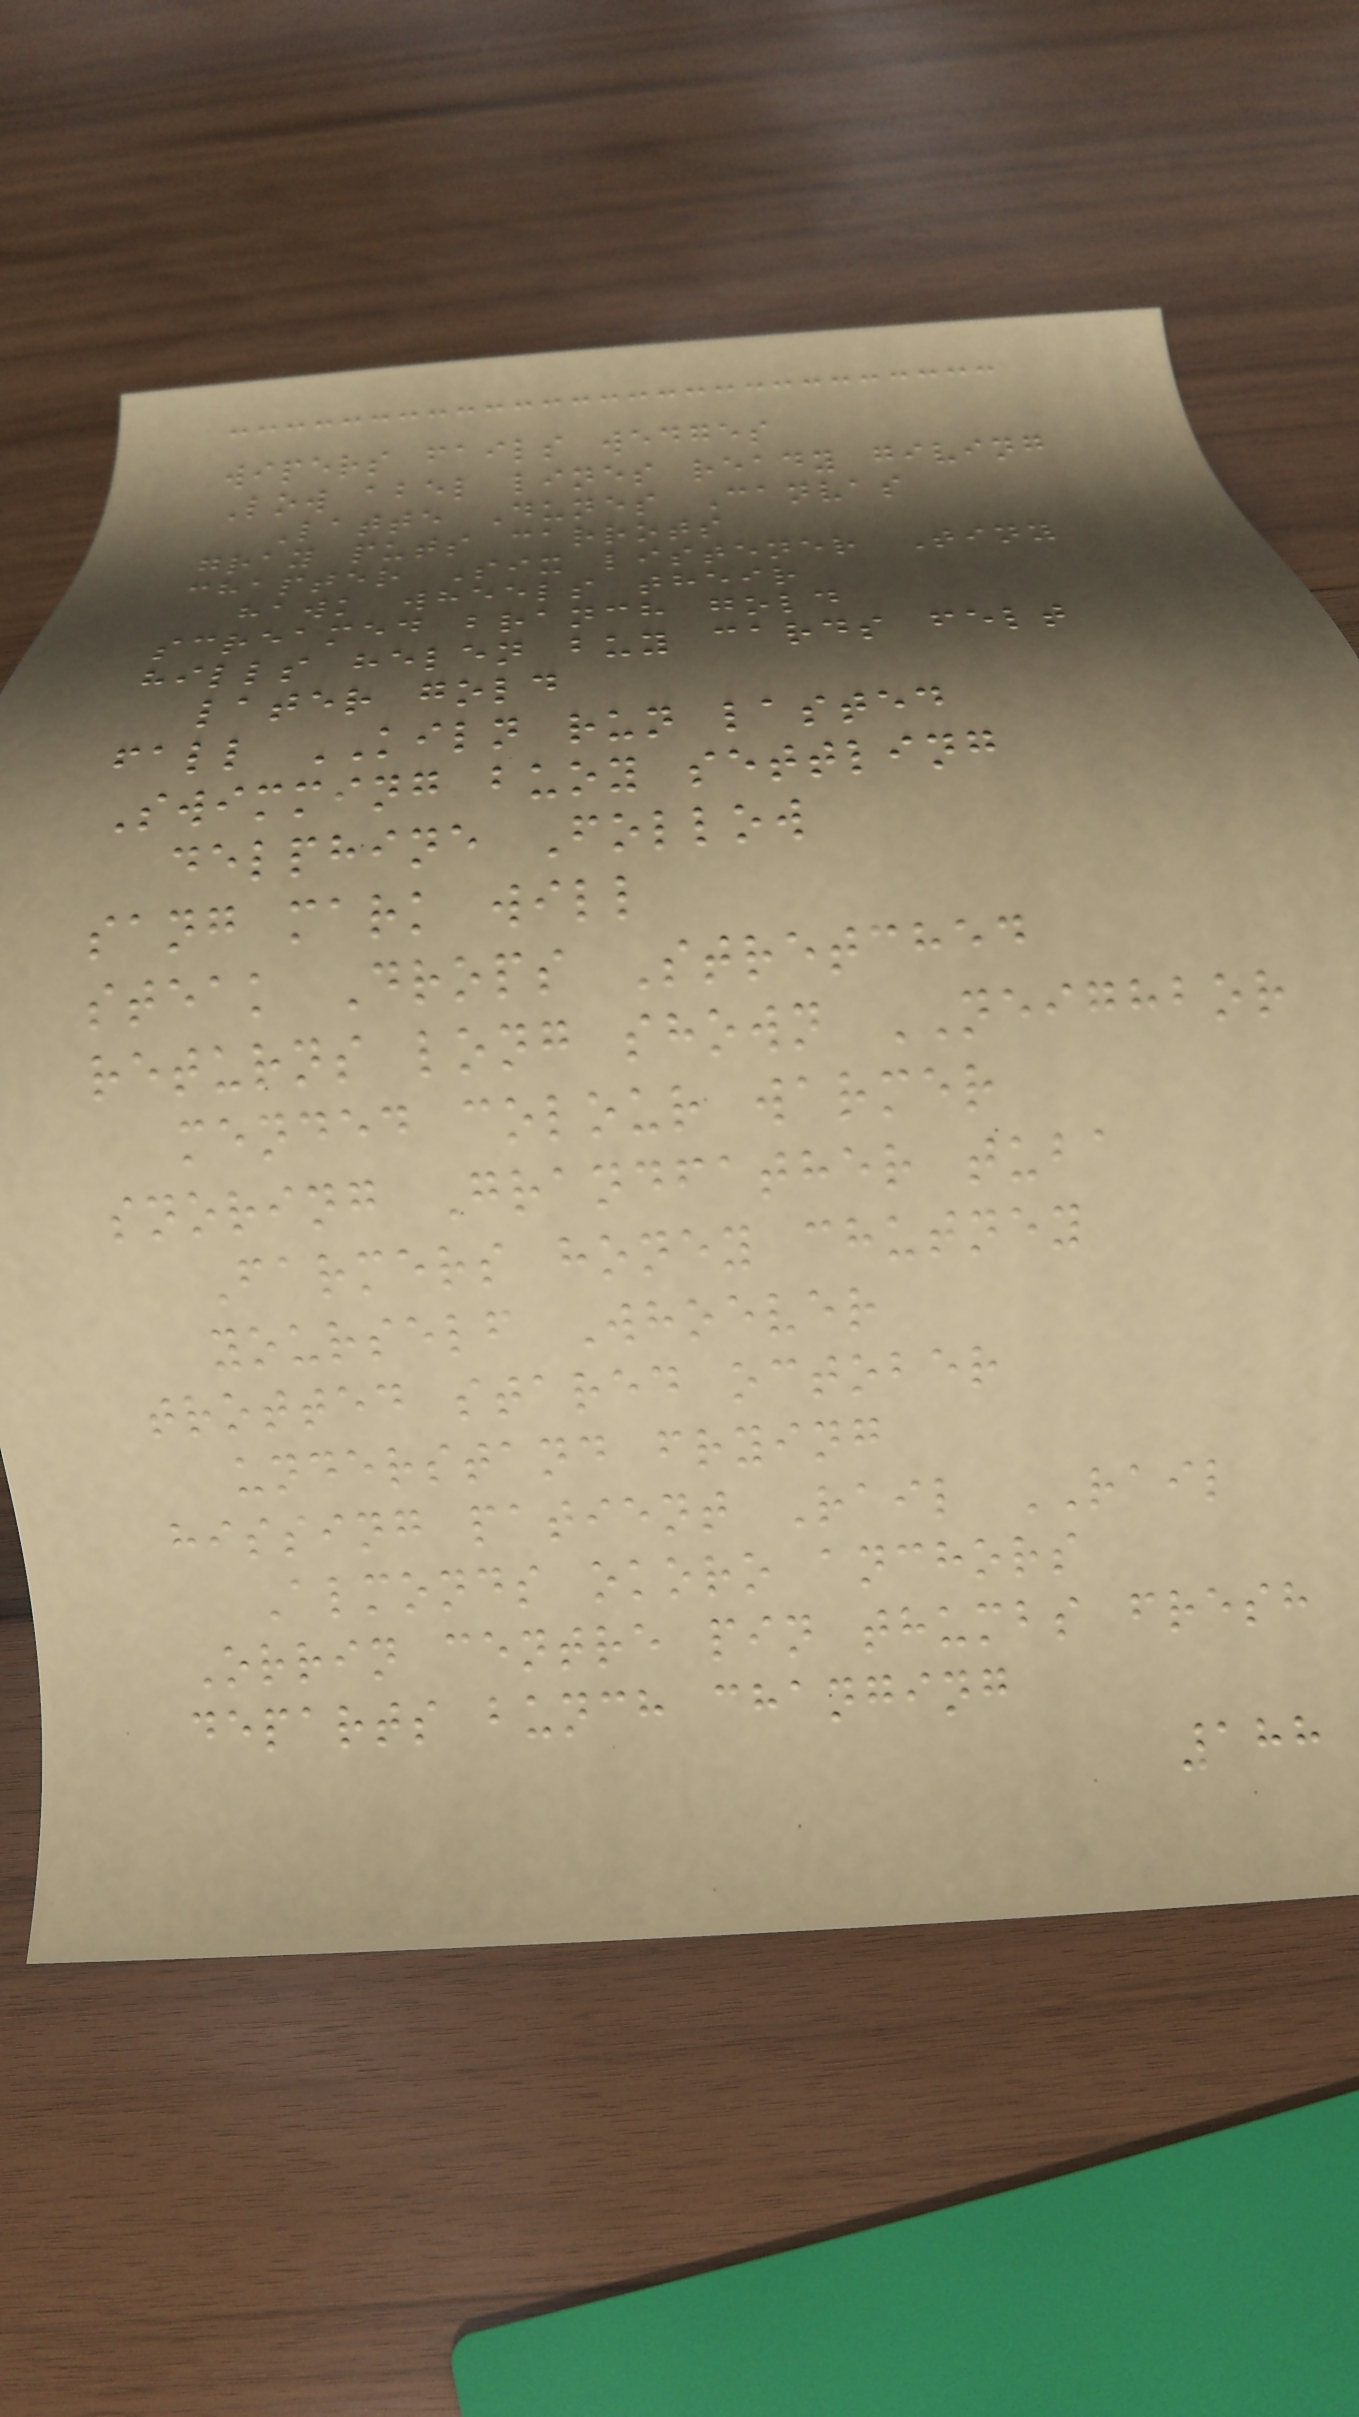wipers fails wedges
Low abel lines ready giving
Latte Dunes Canvas
gray puts carrots
chapter Six listener Tiny
hawk wheels their
screamed branch gold
hills helen buy cards felt
later gold
fall KILN run lasted
Swimming buoy settling
delphine Follow
sang mark will
steak Drops Stretched
returns long shown NEIGHBOR
mended colour warmer
snoring Grandfather tuba
Farmers honey chutney
yourself Whoever
trotted stared october
understand frying
hissing patient Rail RAIL
Almonds okoro anchors
Orrin centre pin thumbs fresh
departs bunch changing
188
